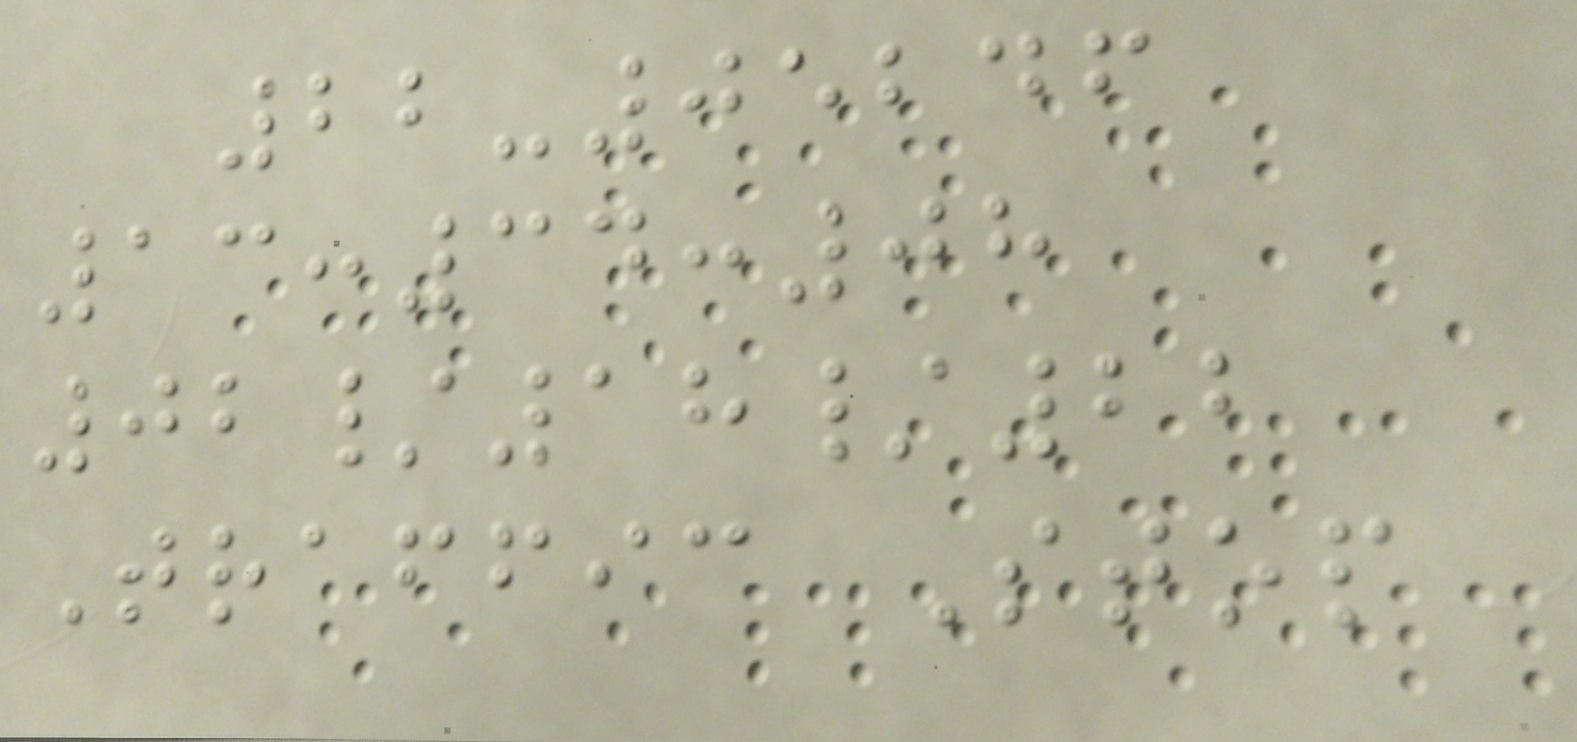22-05246
13:34:08
02/18/22
Traffic Stop
